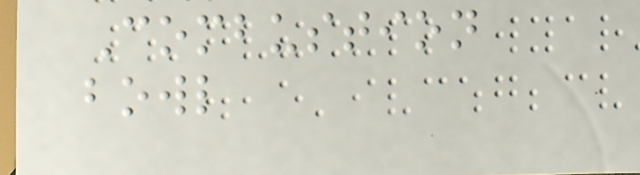Combustion
bowl
